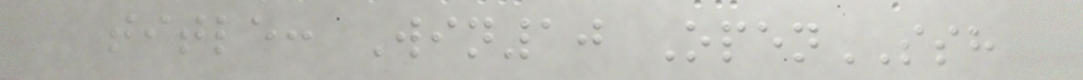title: Win10 OpenSSH
